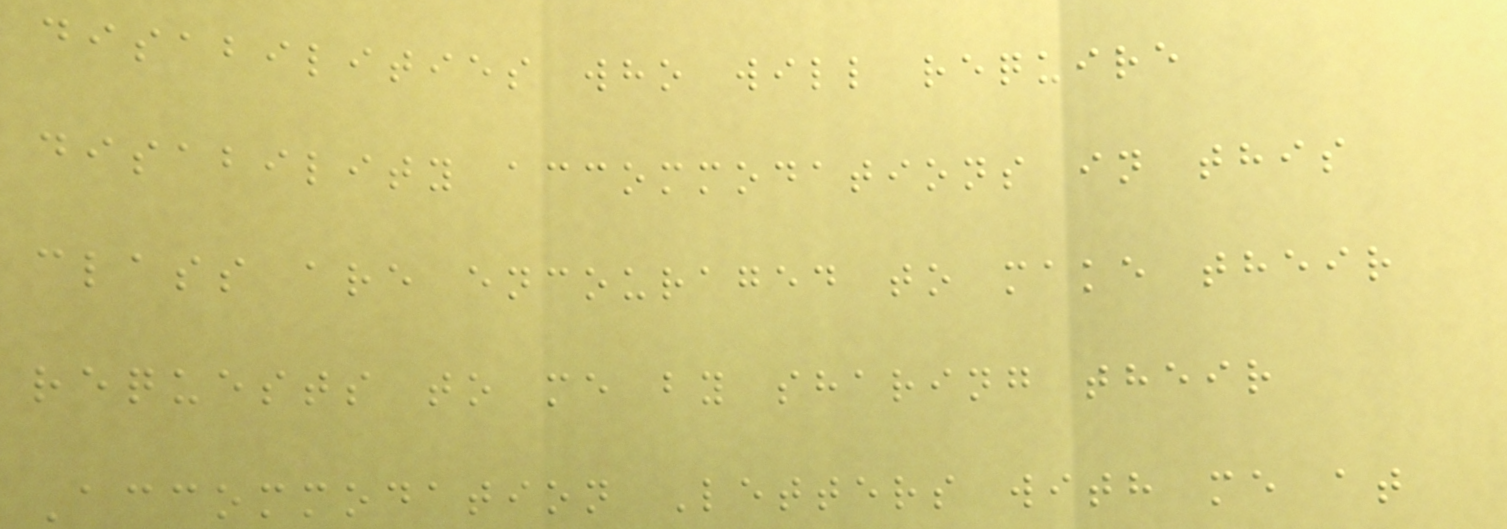disabilities who will require
disability accommodations in this
class are encouraged to make their
requests to me by sharing their
Accommodation Letters with me at
